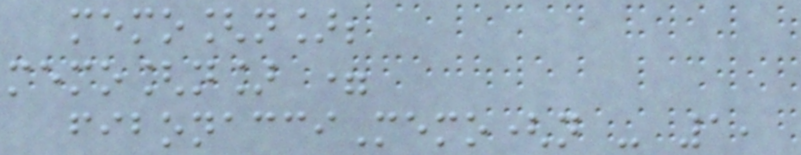memo[n];
memo[n] =
fibonacciMemo(n - 1,
